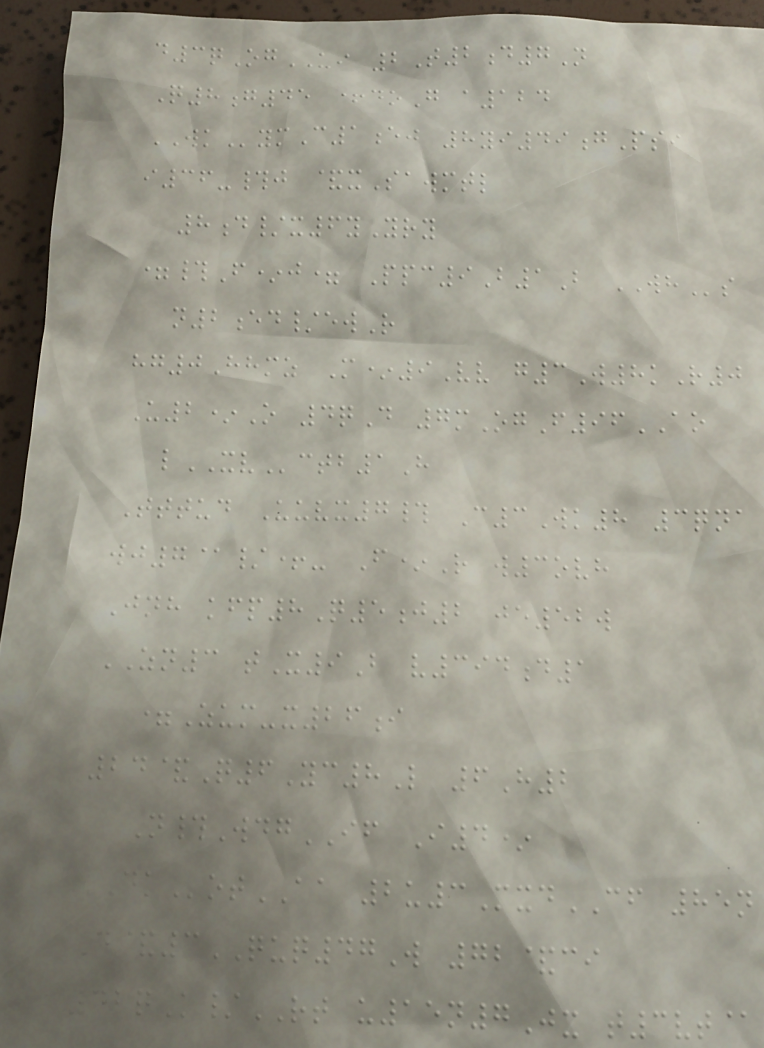d3qOgUI 2T2d7N
Q8g45 +doG a124
WKymC1ej 8yi49gPsi
i36-#j &xSawmtl
8d/x6yYry
=#F*j= Ppc9B1B WHs
n2ed/ewR
hg0Hhmz M*9Vv g3W8kR0
U2*O 4qD 7mOgF96AO
lXVctb1H
Tttud Uuvx7# C3Wk8 3qna
wj7@/+- F*R w3ovh
Jnh kfp8Q5j2 je52w
ZN3 tX9B v394d1
=Zum-x26i
24&Q6Yc8L 6H2
N#WdgIF I4*
DKotAA 2u3MxdCF 85n
D&3QUQ47W 72&ci
42qK/RT u15n7Jx t3vt@
